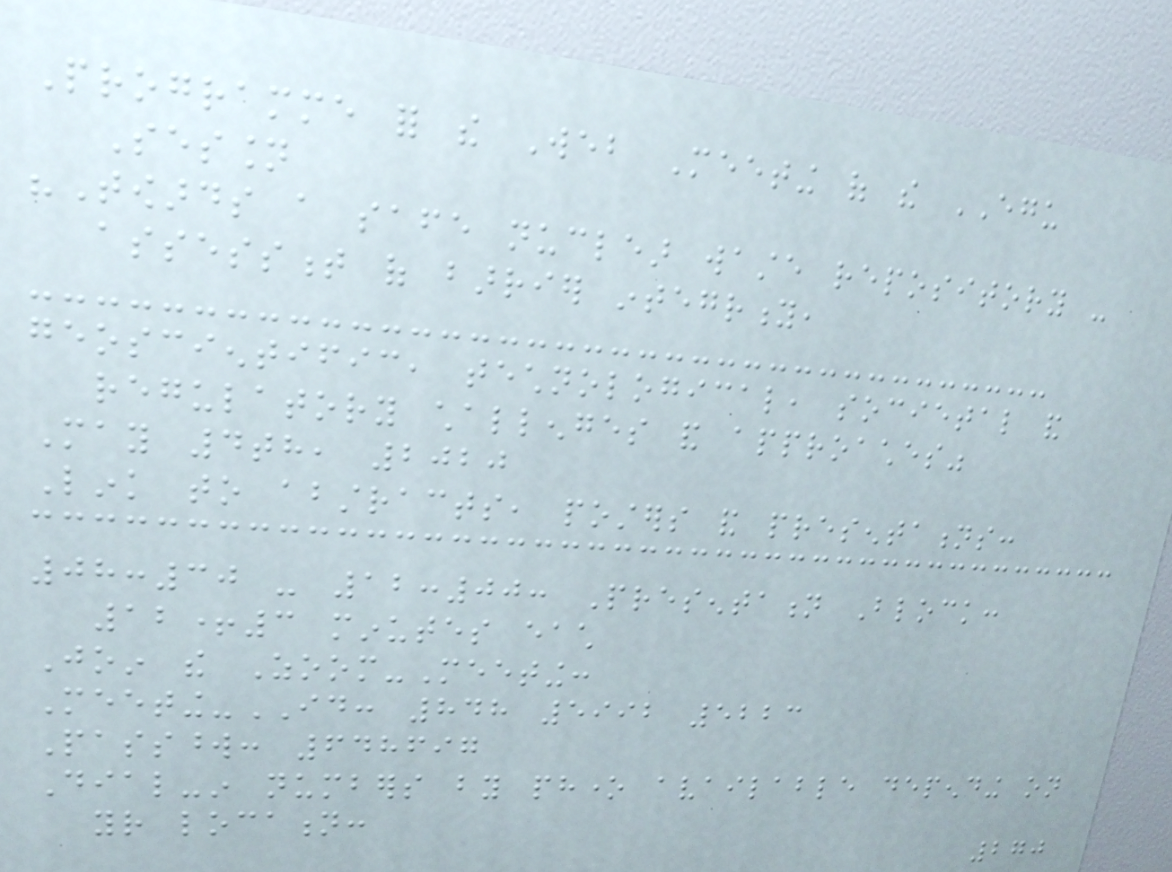Programme for the Web Meeting of the EGU
Session
"Towards a safe nuclear waste repository -
assessment of barrier integrity,
geoscientific, technological, societal and
regulatory challenges and approaches"
May 4th, 2020
Link to abstracts, posters and presentations:
08:30 - 12:00: Presentation Block:
12+3 minutes each
Join the Zoom-Meeting:
Meeting-ID: 848 5992 5223
Password: 648697
Dial-in numbers by phone available depending on
your location:
270
